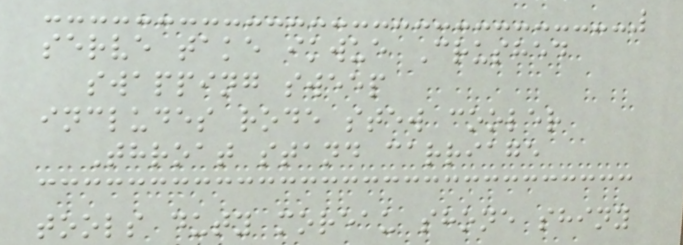serve take ikwue Crushed
swapping sweep
includes rode stew cooler
Throat stand carriage
tools duty moreau shone shiny
